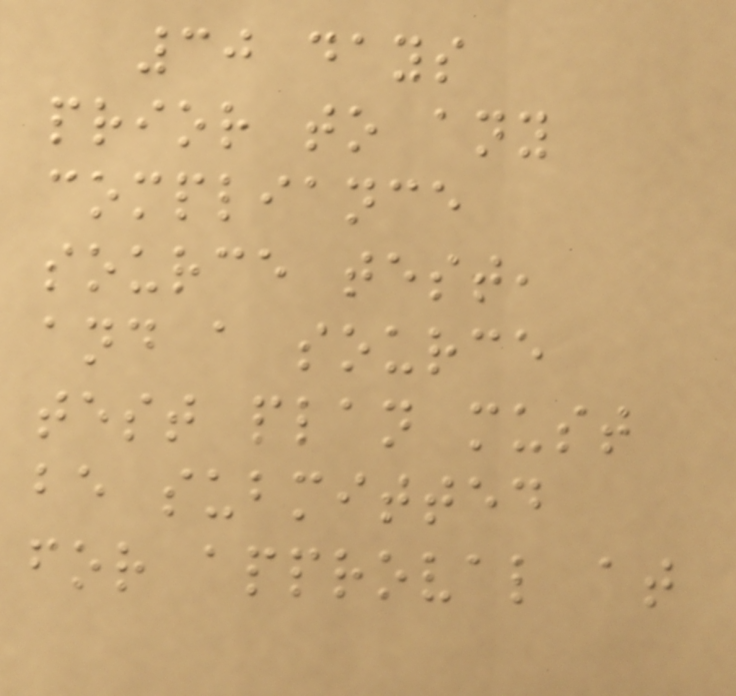30 days
prior to any
compliance
source test,
and a source
test plan must
be submitted
for approval at
